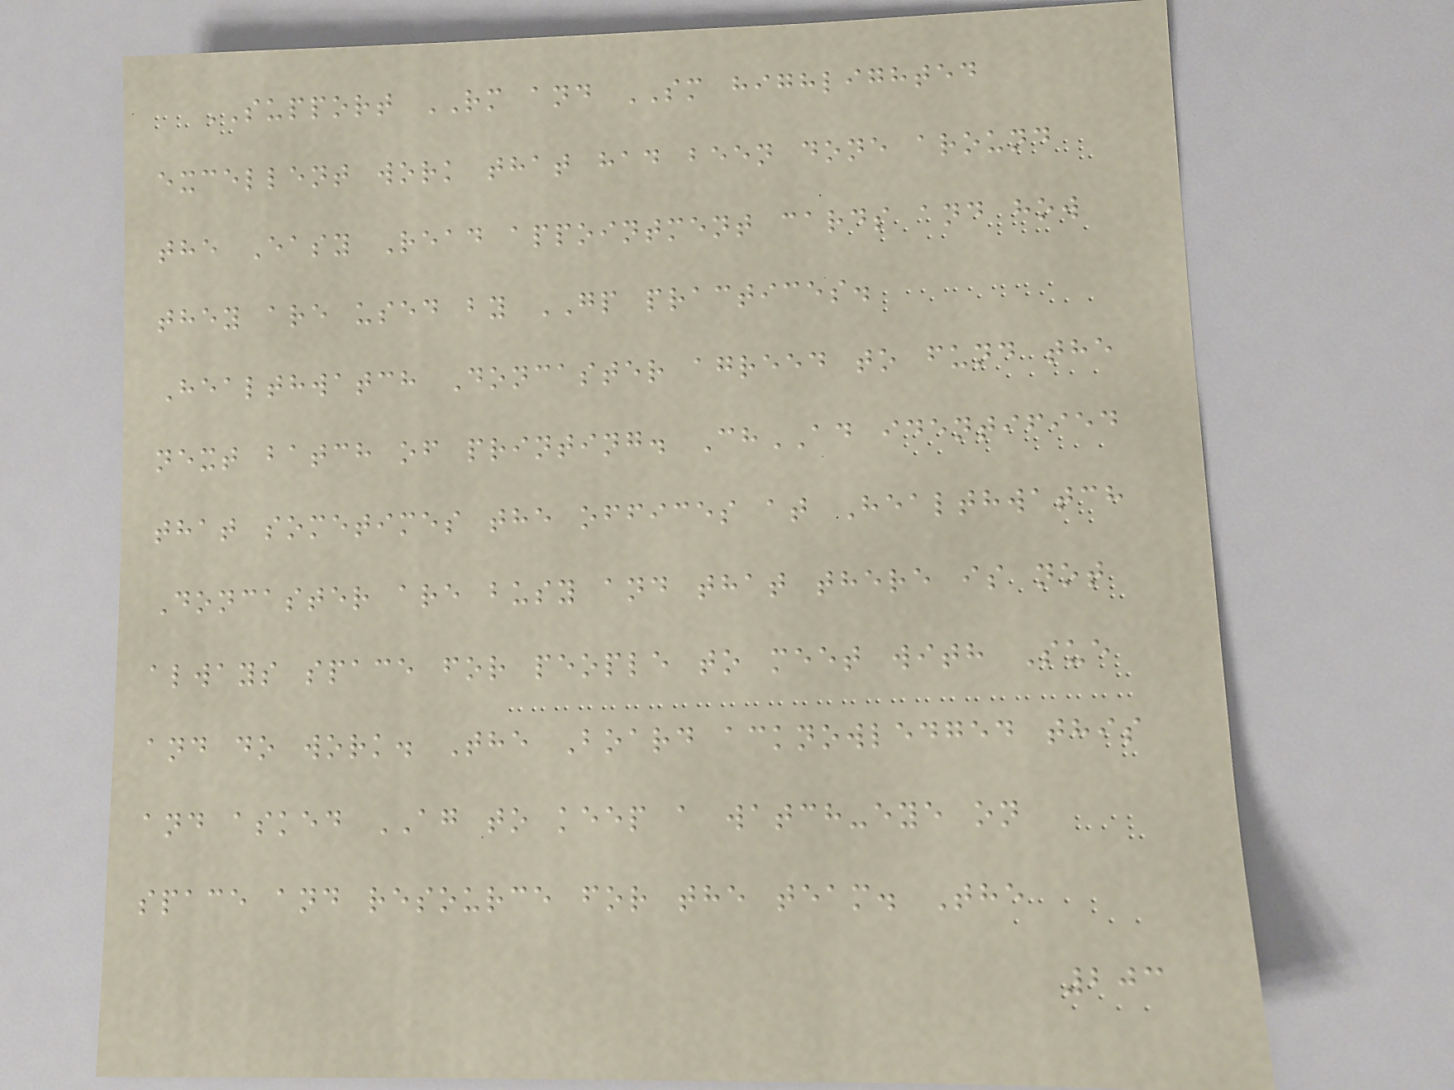SUPPORT RM and SM highlighted
excellent work that had been done around
the Easy Read appointment cards and how
they are used by GP practices.
Healthwatch Doncaster agreed to fund the
next batch of printing. ChAD identified
that sometimes the offices at Healthwatch
Doncaster are busy and that there is not
always space for people to meet with Sue
and do work. The Board acknowledged this
and asked AG to keep a watch-eye on
space and resource for the team. The
203
